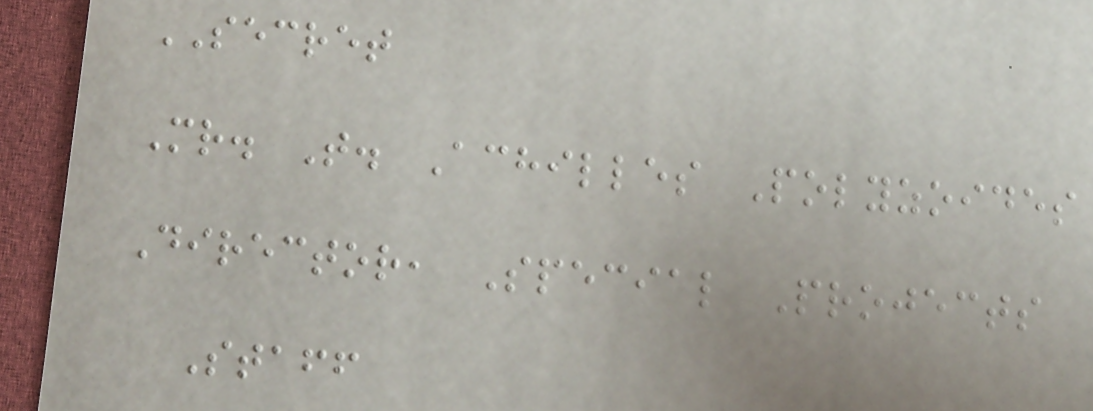SECRET
Mr. T. Achilles Polyzoides
Director, Special Projects
Staff
